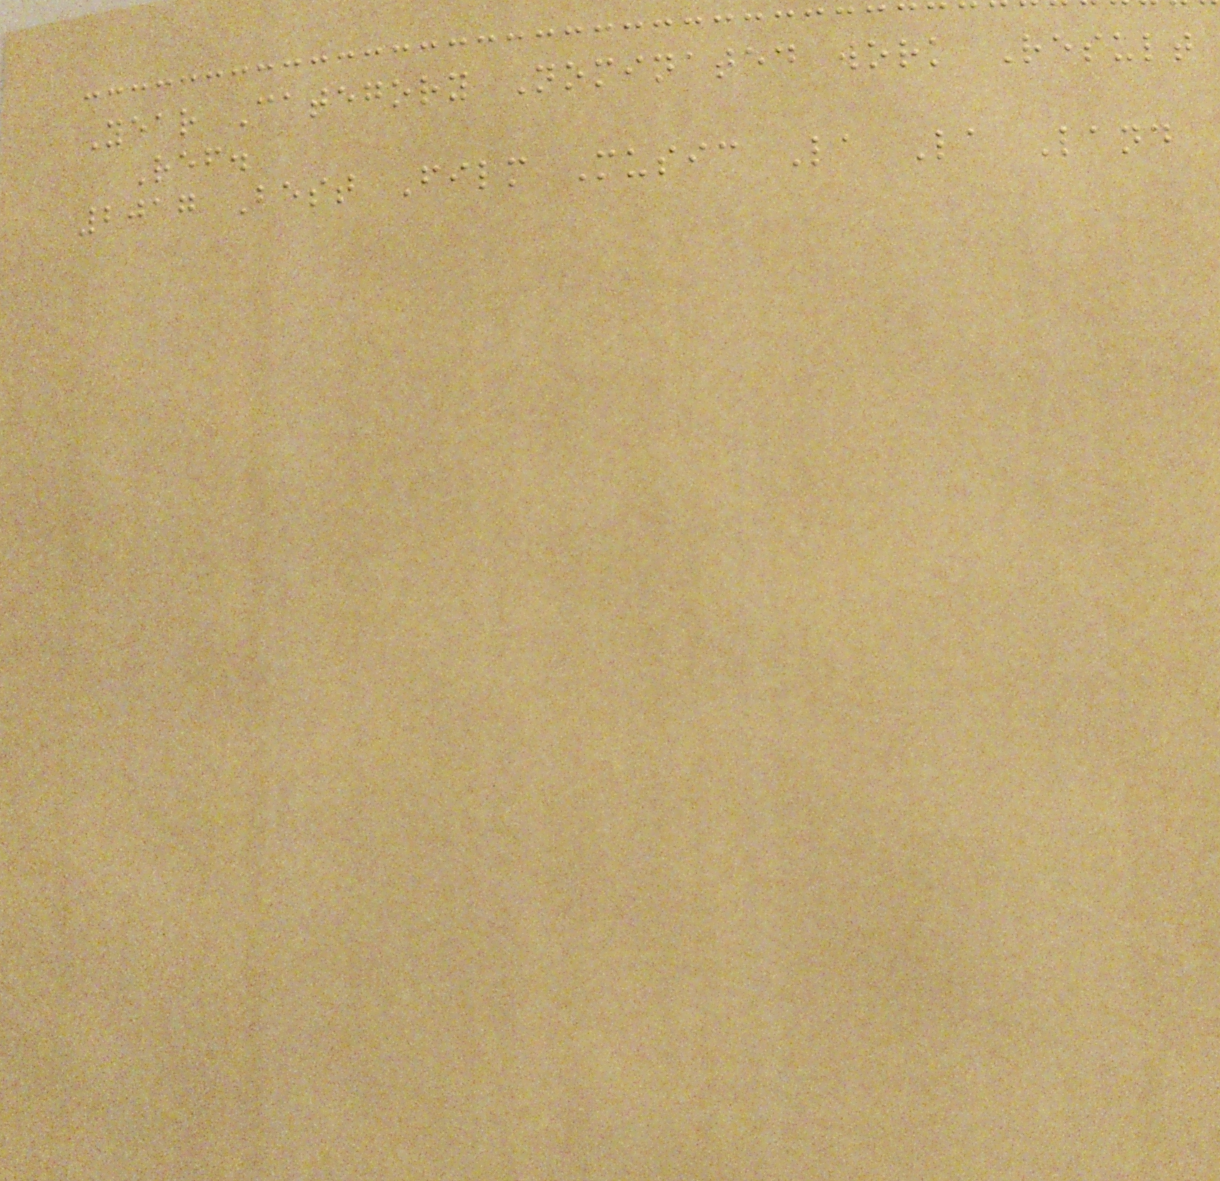Year Category Nominated work Result
Ref.
2017 Best Film Music La La Land
